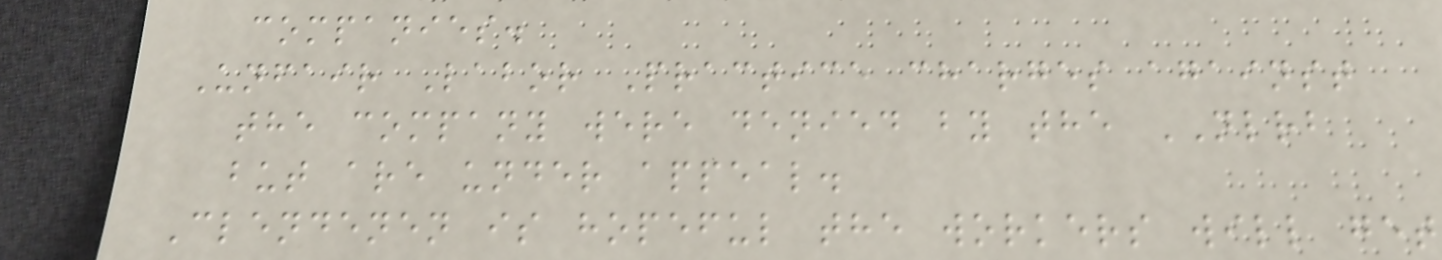companies.
Unfair Labor Practice charges against
the company were denied by the NLRB
but are under appeal.
Clendenen is hopeful the workers will get
